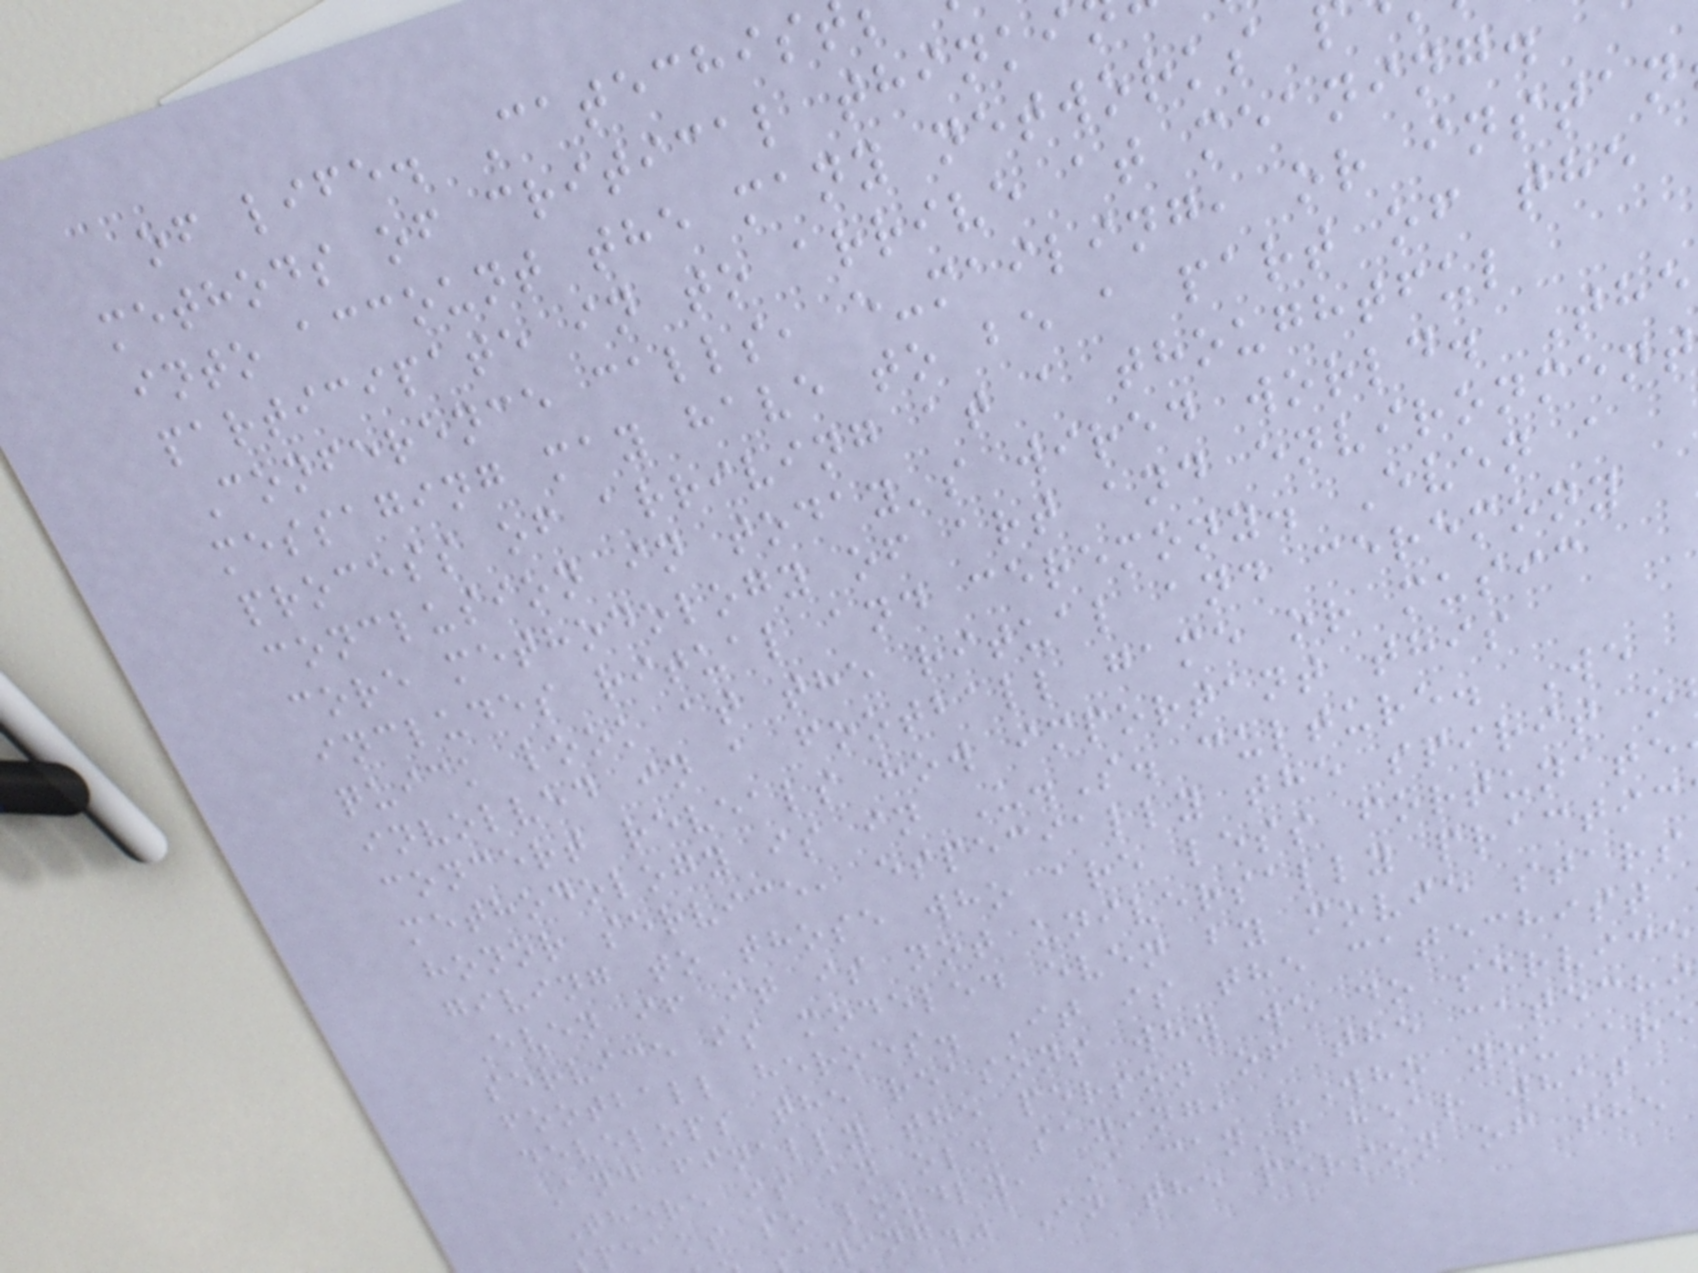of life. Catechis
methods of critical thinki
into account the many networks
participate in to arrive at meaning.
Conference calls, e-mailing, or instan
messaging may have to be a part of the
process of arriving at a thoughtful
conclusion in today's wired world. The
core methodology of art and environment
includes ritual and ceremony. Even a
quick look at the ritual and ceremony
involved in a football game or music
concert reveals how important this
methodology is in U.S. culture. We
honor service, especially the spirit o
giving to those who are less fortunate
Even if it is not universally practic
service is modeled even by movie stars
football heroes. It is the catechist
develops the reasons why we do service
And finally the person of the catechi
There is an old saying, "Who you are
peaks so loudly, I can't hear what
aying." In the person of the
